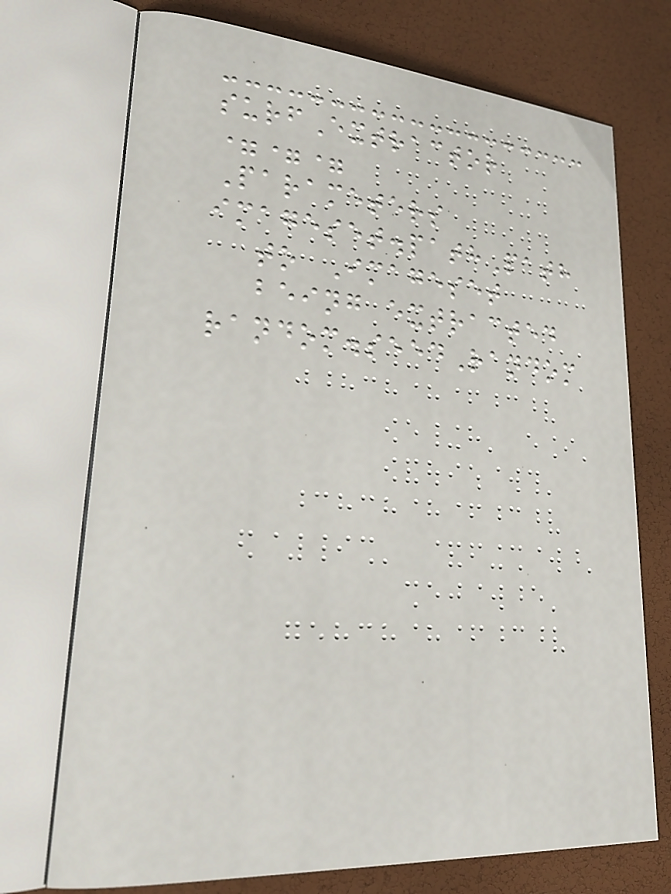surfExtractor
===
Parameters
imageset.pathPath
to Imageset
being extracted
random.seedRandom
